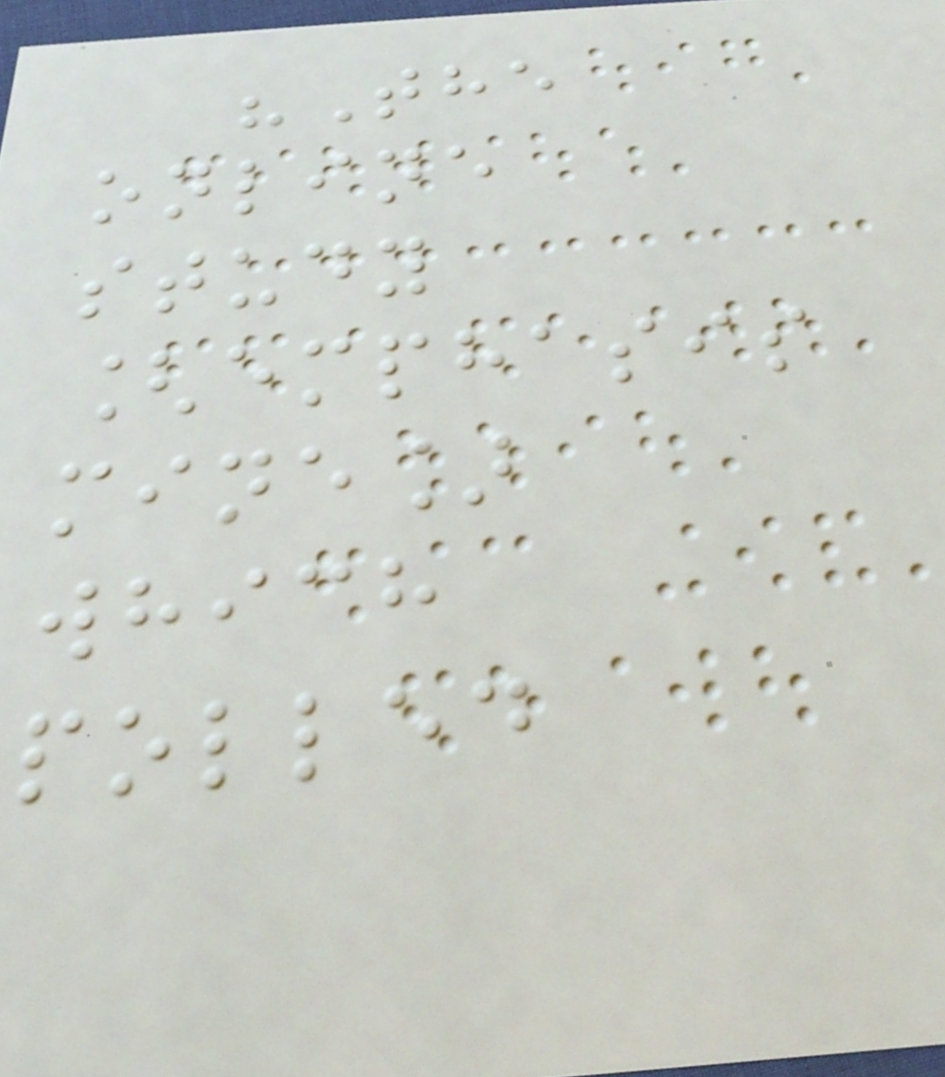"The
online
study
[emphasis
mine]
which
polled
